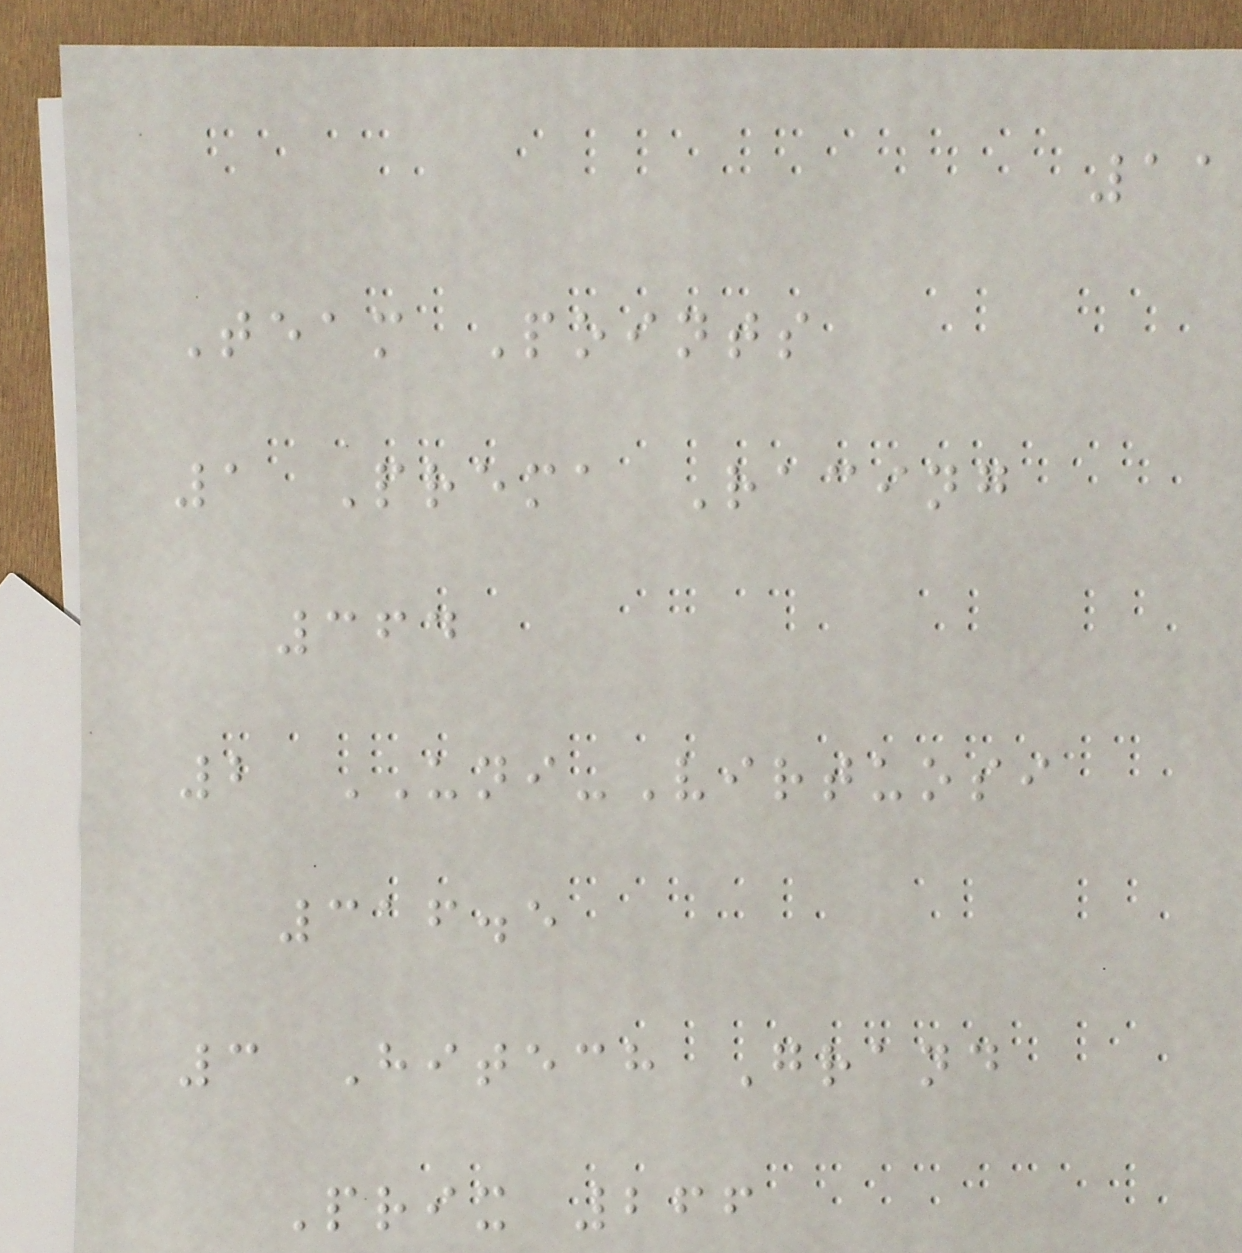11
Team Points
1 Prema Racing
364
2 UNI-Virtuosi
316.5
3 Hitech Grand
Prix 266
